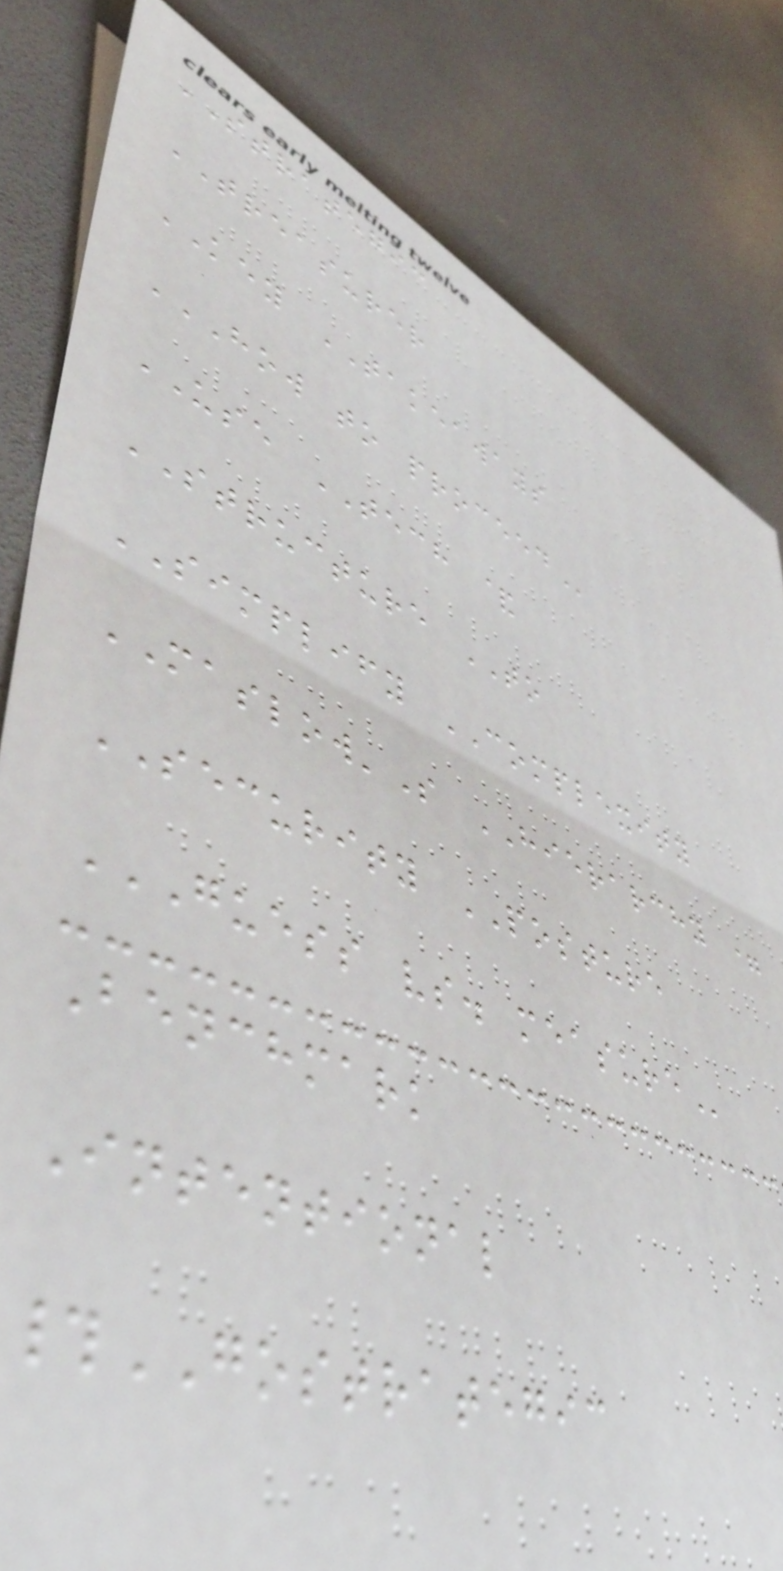STRATEGIC
TREASURER
KEY TAKEAWAYS
HOW TO PROCEED
USE TECH &
STRUCTURE TO
SIMPLIFY COMPLEXITY
MASLOW'S HIERARCHY =
SECURITY POSTURE
GUESS VS. MEASURE
Benchmark
Intentional
#GOSTRATEGIC
